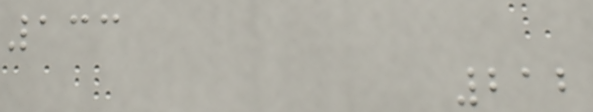133
212
